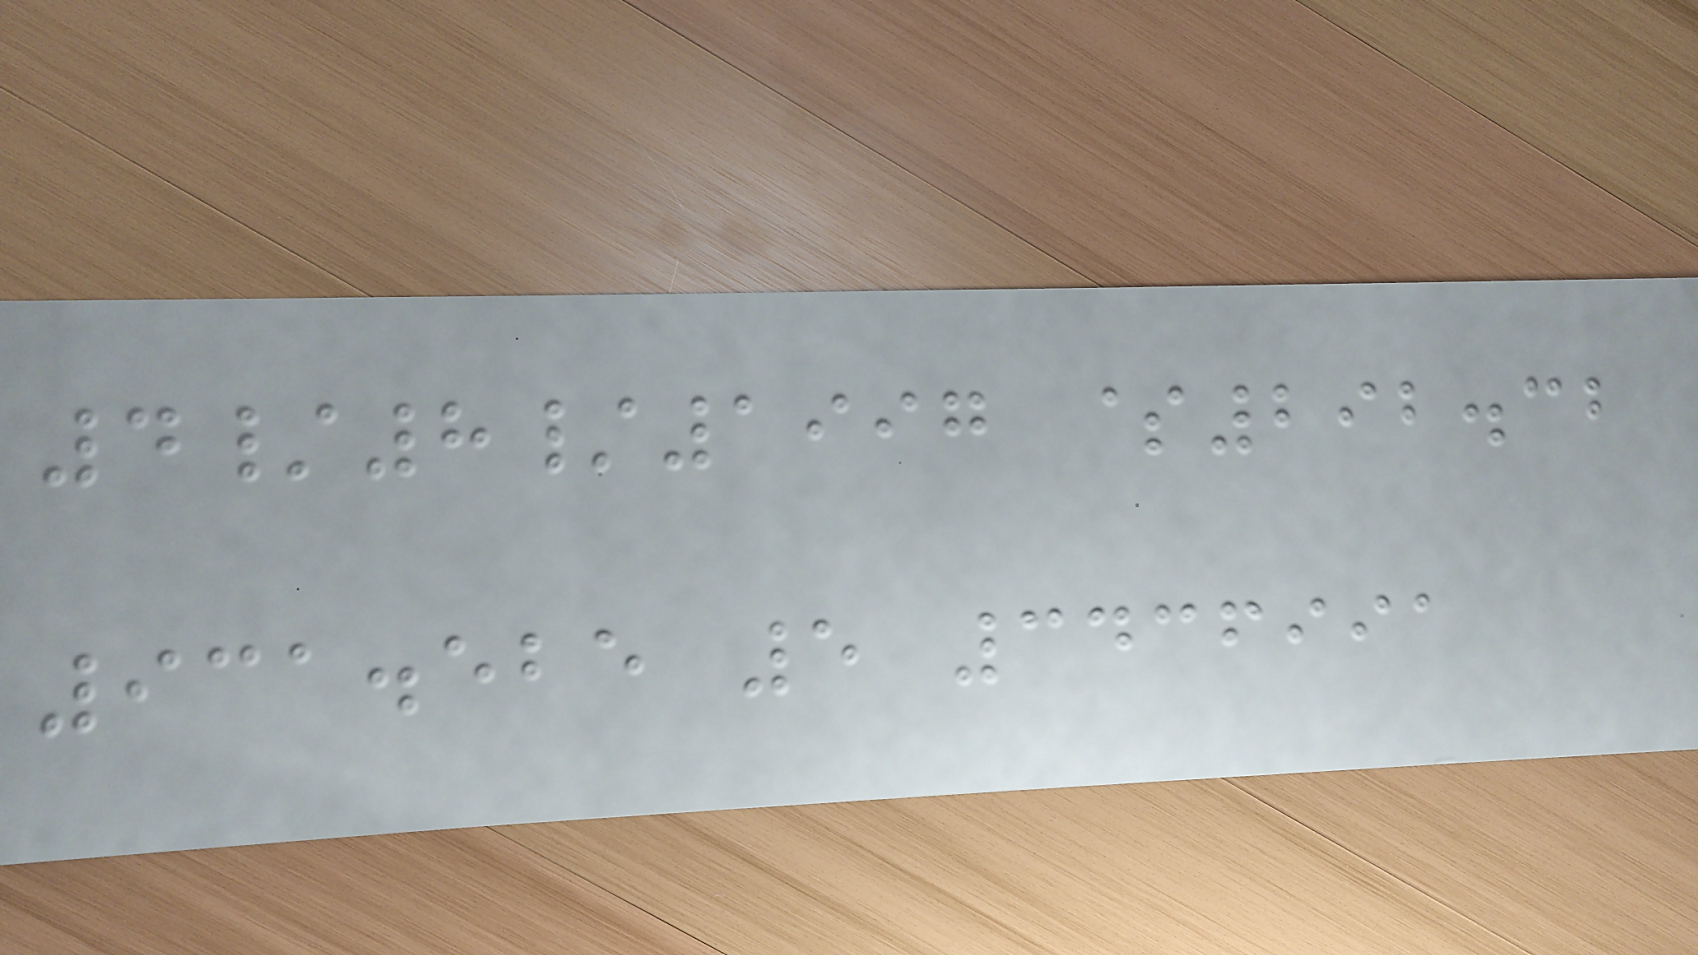4/8/1997 $292.32
931.525 5 3436991
